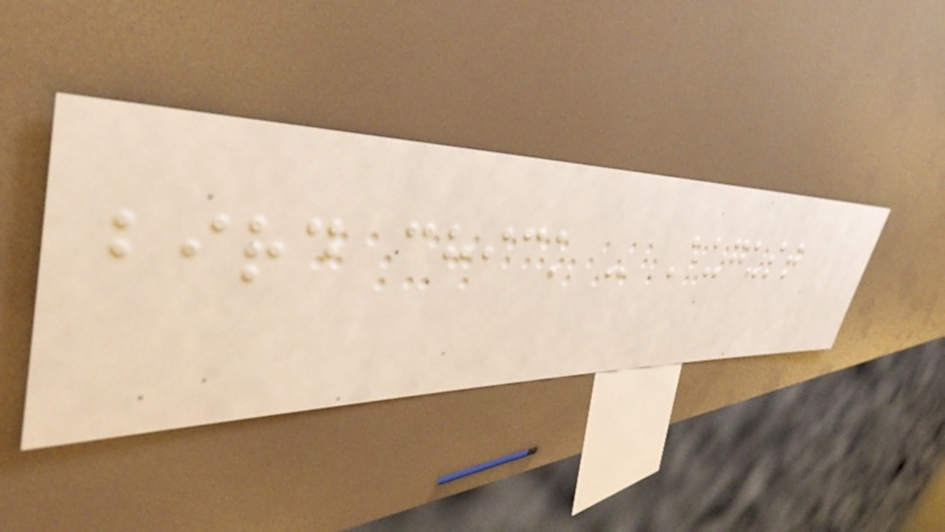bird chick - August
